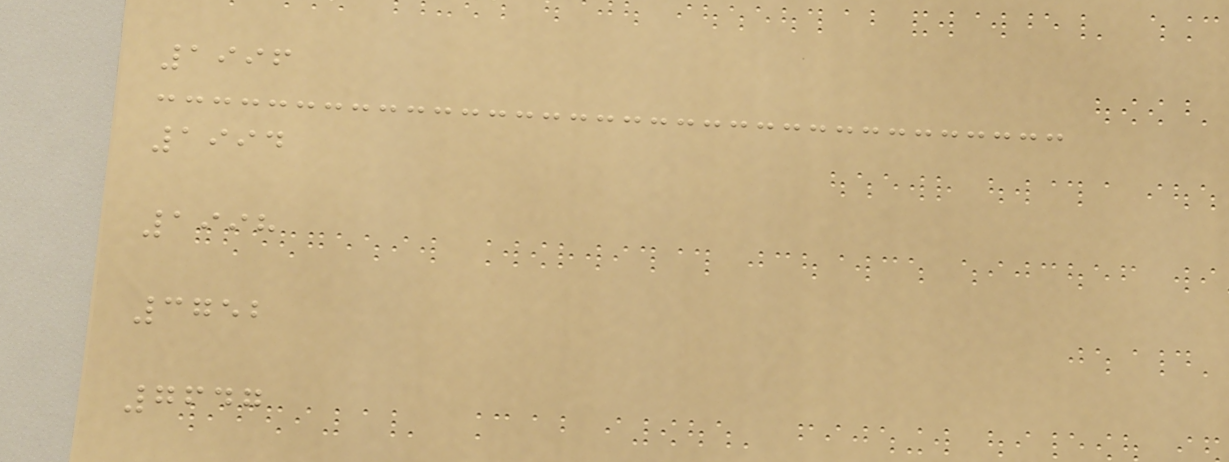1996
1994
1998
3752
7647
